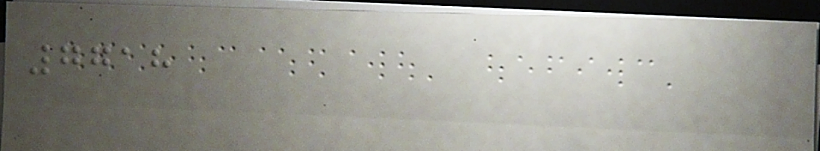7718
